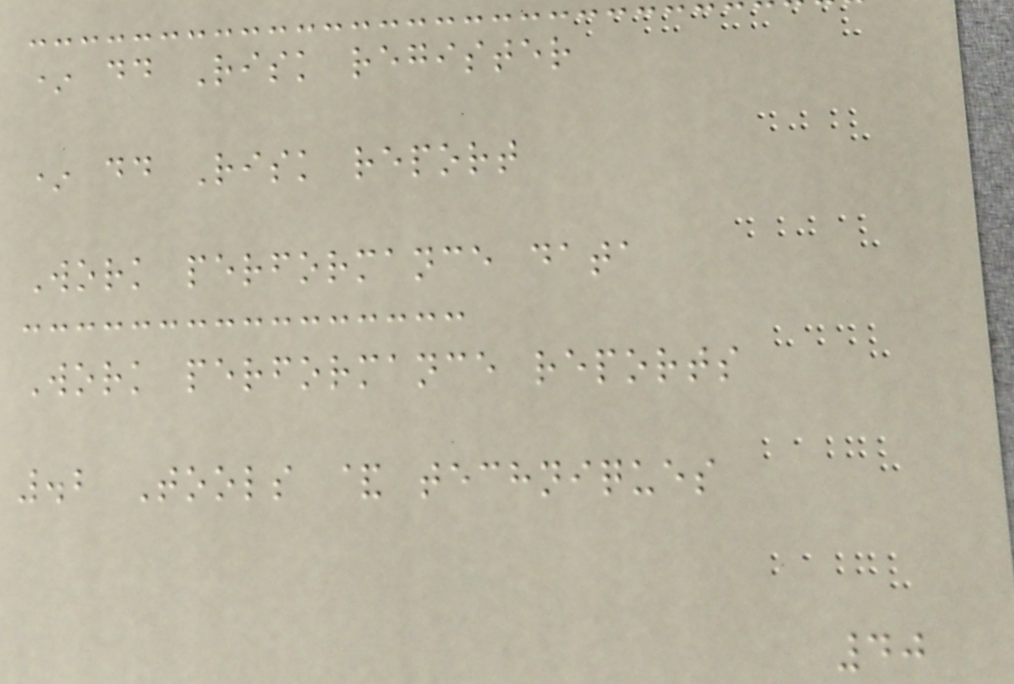* dd Risk register
* dd Risk report
Work performance data
Work performance reports
.2 Tools & techniques
40
